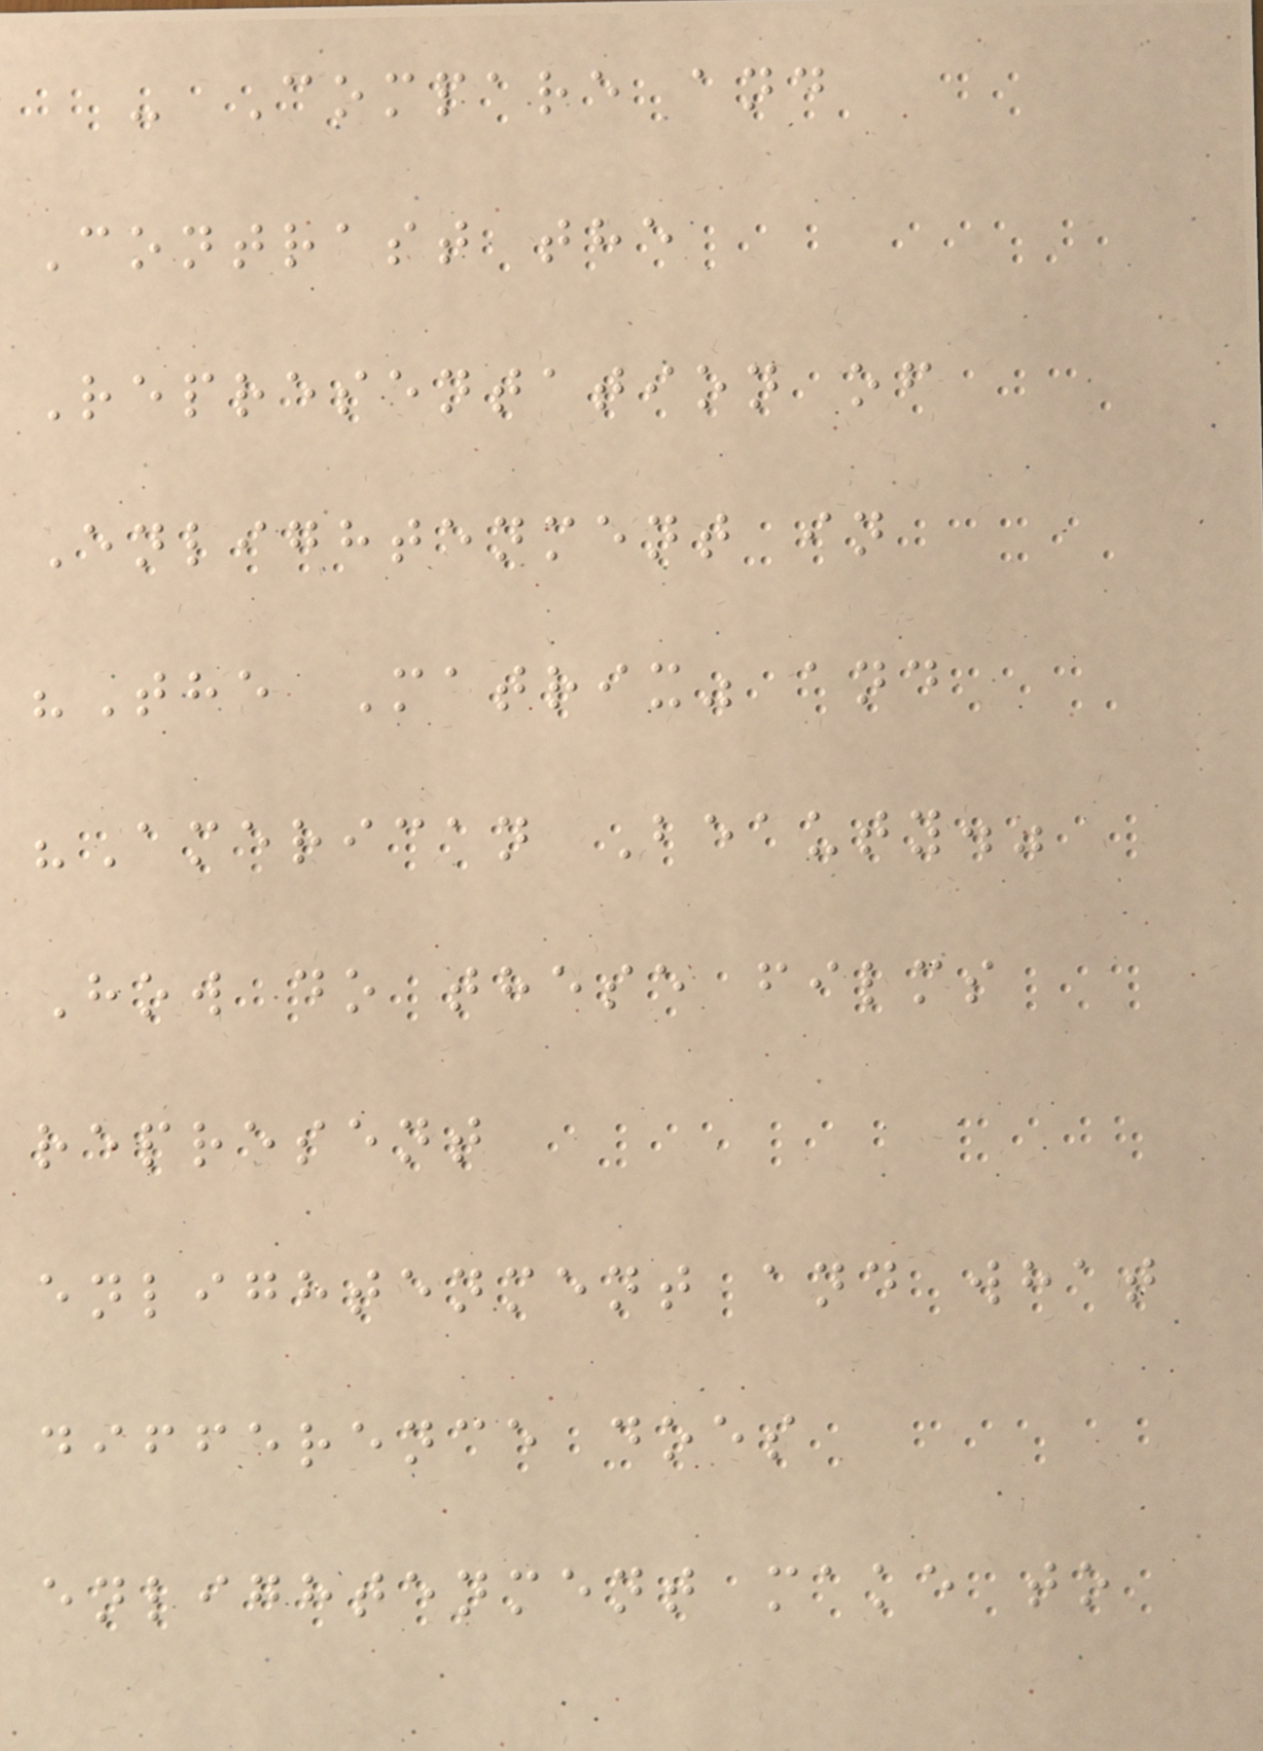- Compare and
Contrast the
Representation of
Enlightenment in
"The Matrix" and
"American Beauty."
How do these films
represent
enlightenment and what
difference does
enlightenment make to
